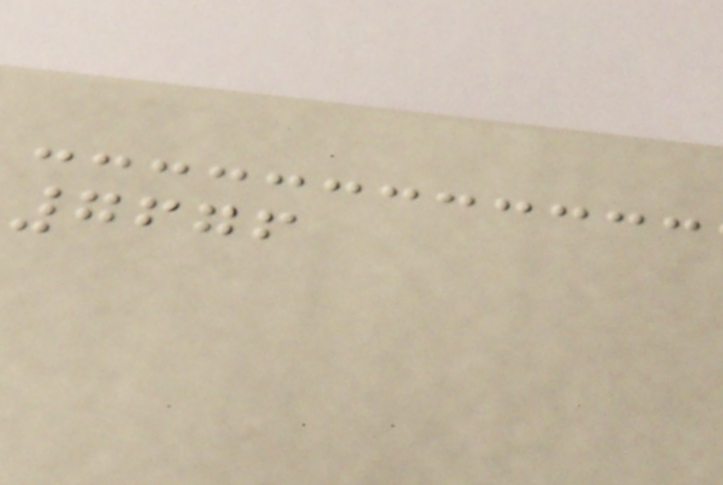7676
